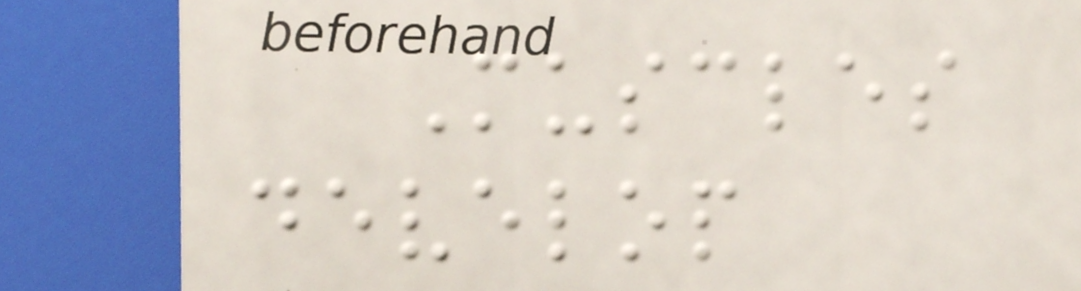Muscles
develop
